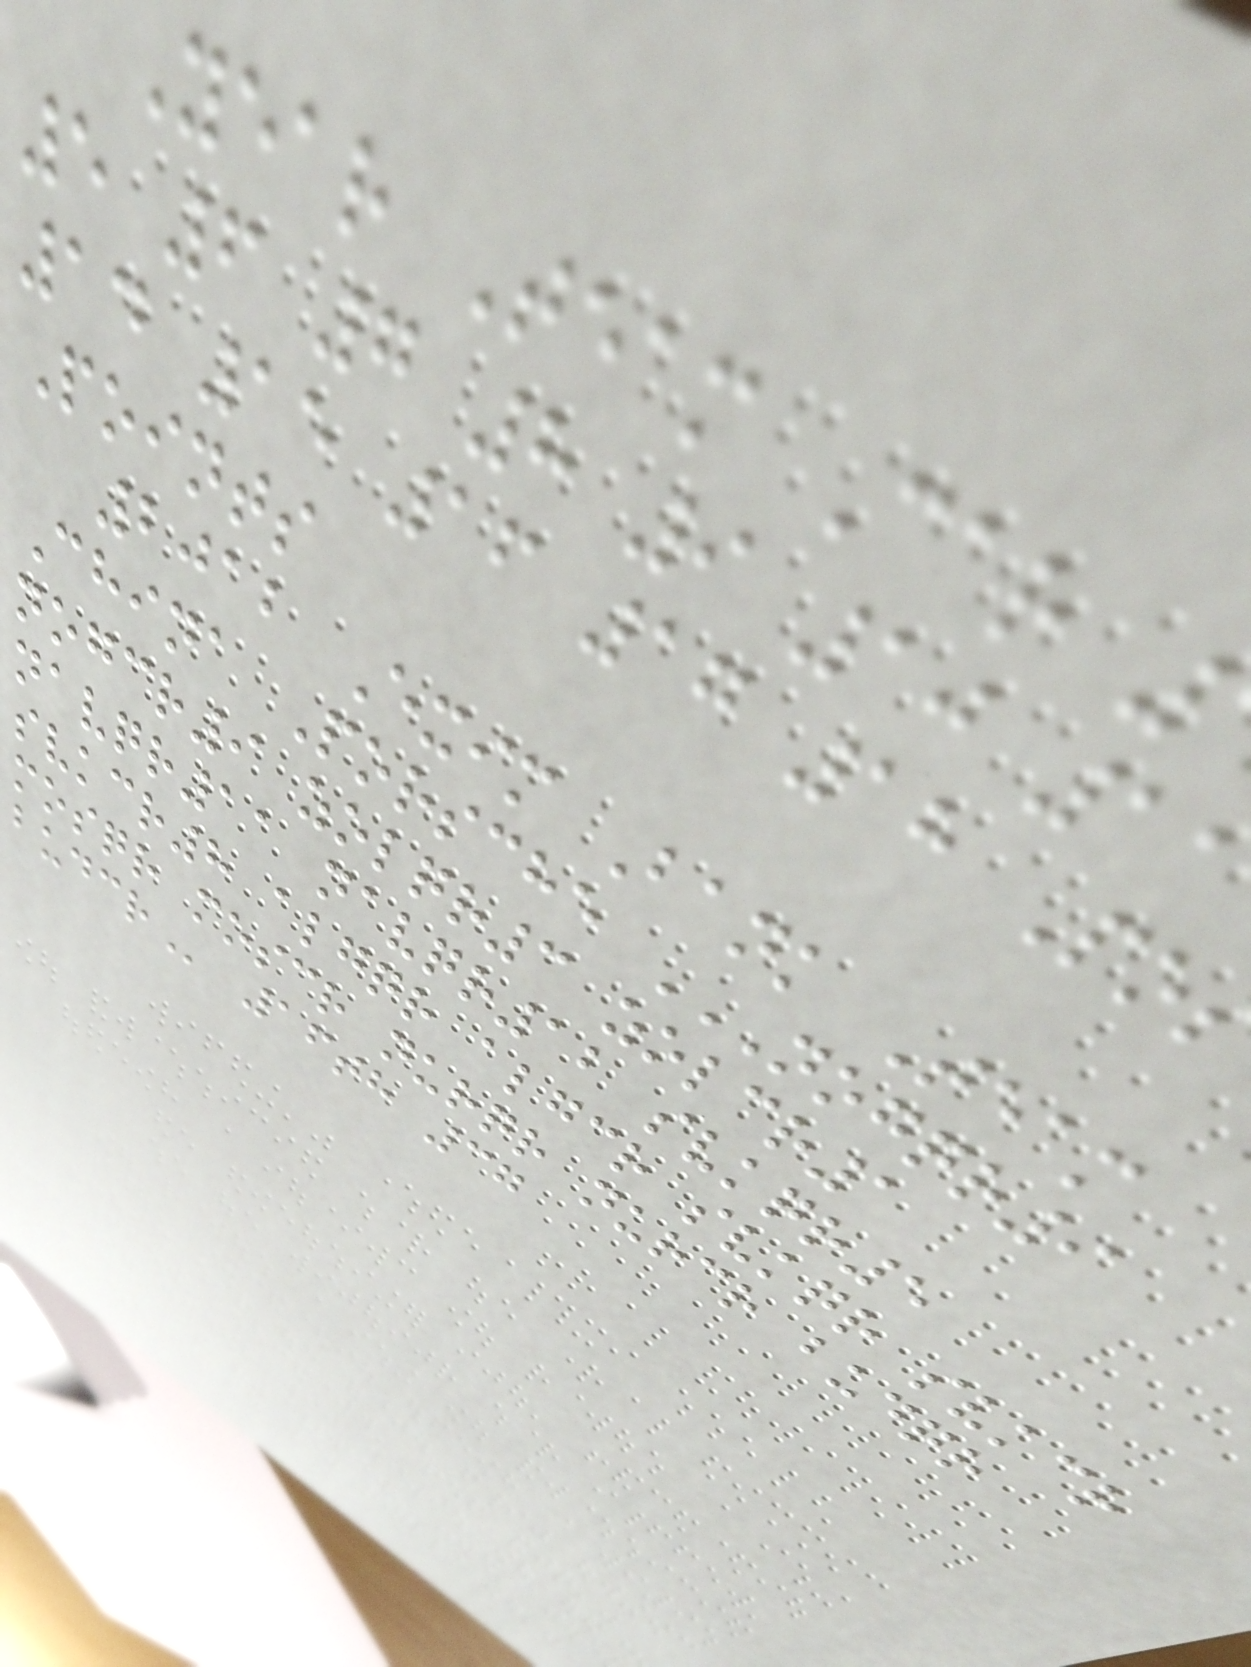Year Team Car
5 6 7 8 9 10 1
14 15 16 17 18 Po
Points
2012 Exim Bank Team
China Porsche NOGQR9
nogcr9 zolqr3 zolcr1
navqr11 navqr12 svkqr5
svkcr8 algqr algcr svkqr svkcr
mosqr moscr nurqr nurcr budqr
16th 37
